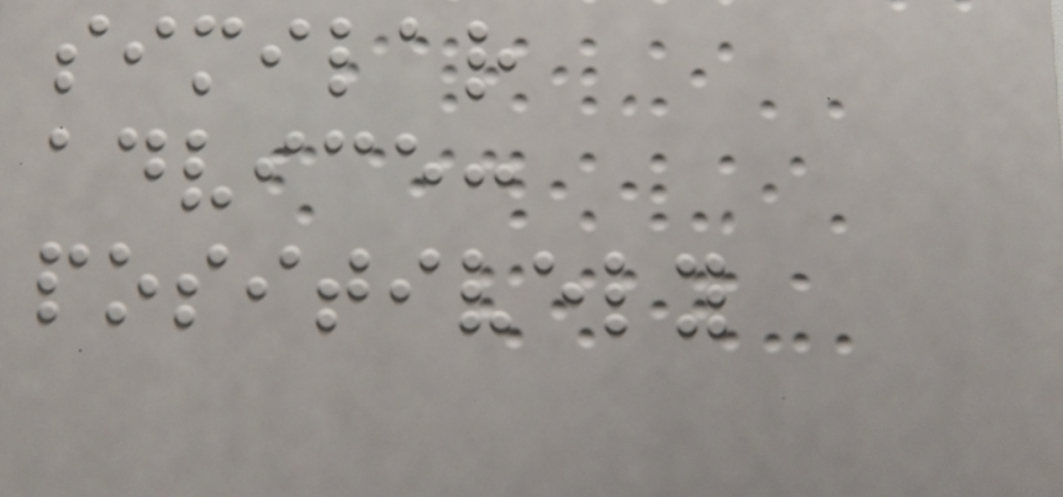similar
advice:
positively
